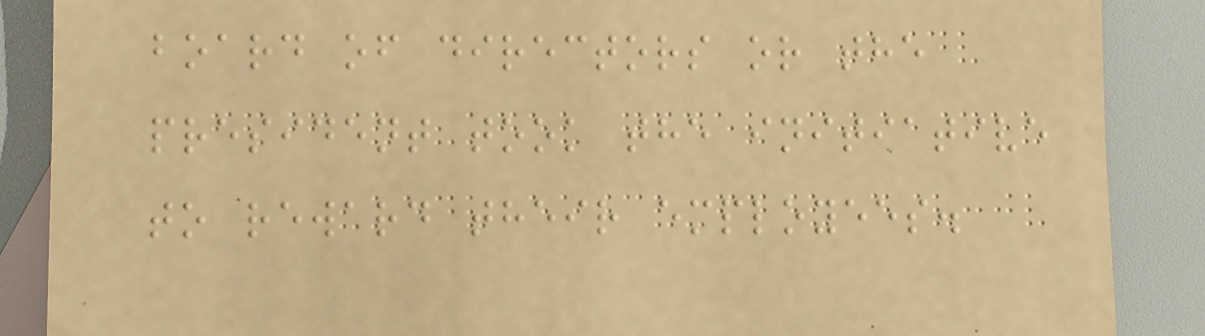board of directors or the
president took the initiative
to reward their employees.
